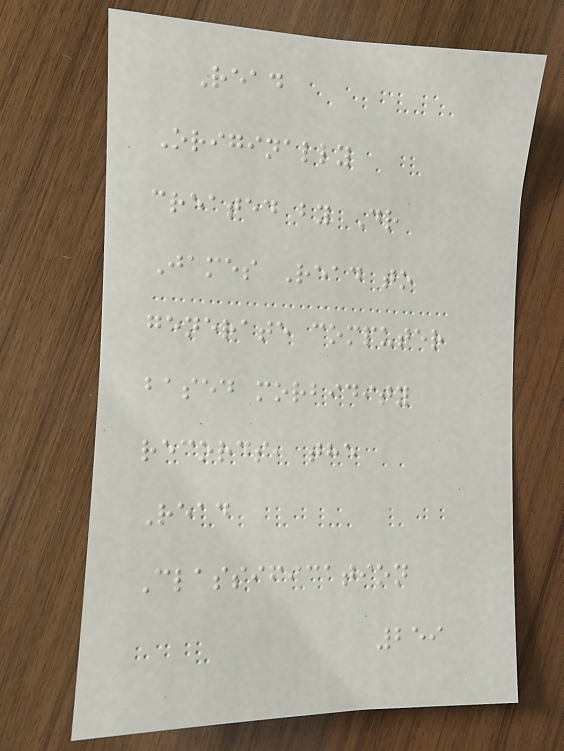Read
Originally
created by Dr
James Read to
generate computer
based morbidity
records, the
Read
Classification
259
